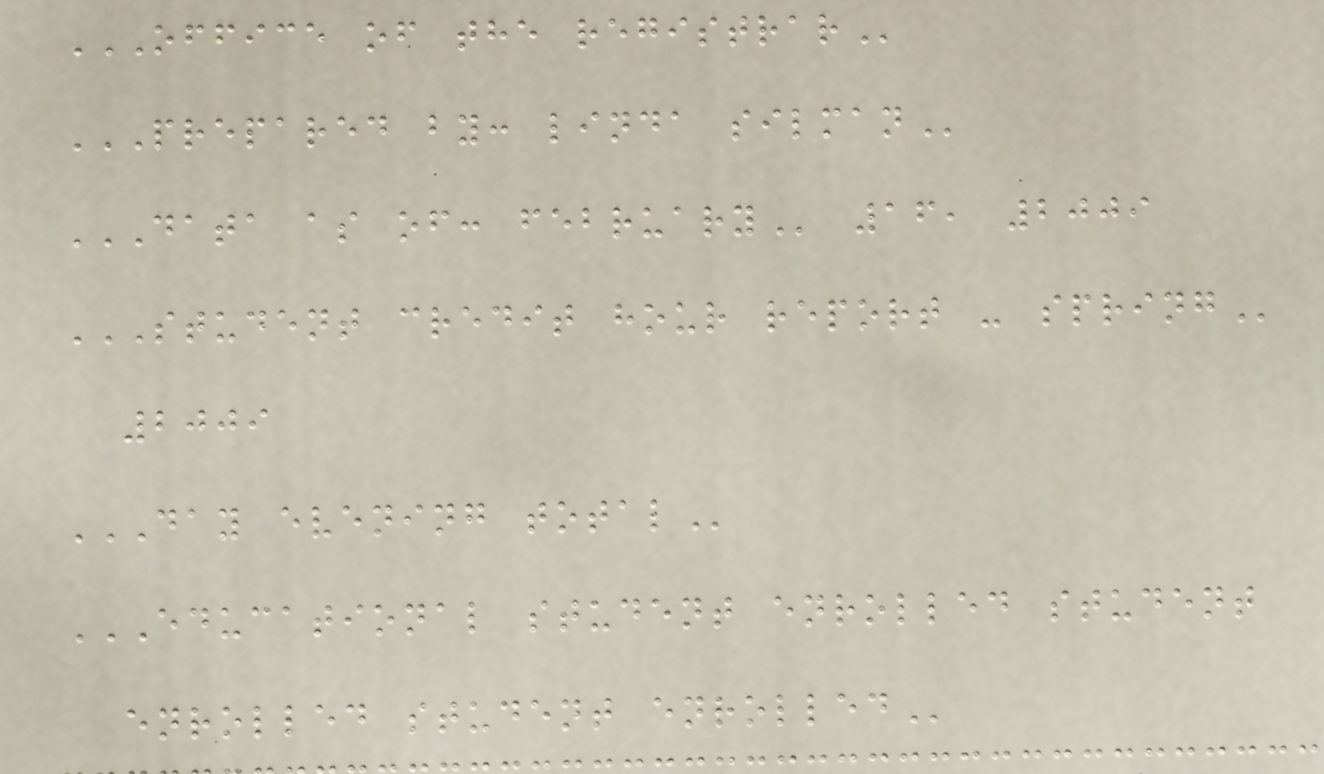OFFICE OF THE REGISTRAR
PREPARED BY: LINDA SILMAN
DATA AS OF: FEBRUARY 16, 2009
STUDENT CREDIT HOUR REPORT - SPRING
2009
DAY EVENING TOTAL
EDUCATIONAL STUDENT ENROLLED STUDENT
ENROLLED STUDENT ENROLLED
